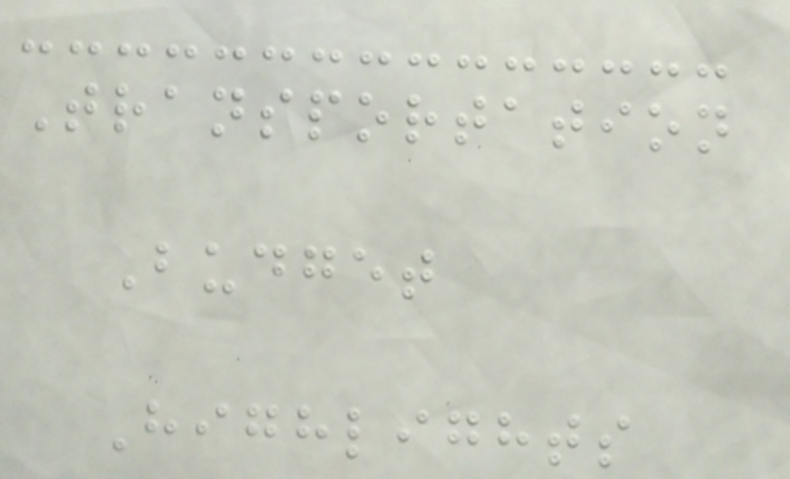Transportation
Budget
Highlights
